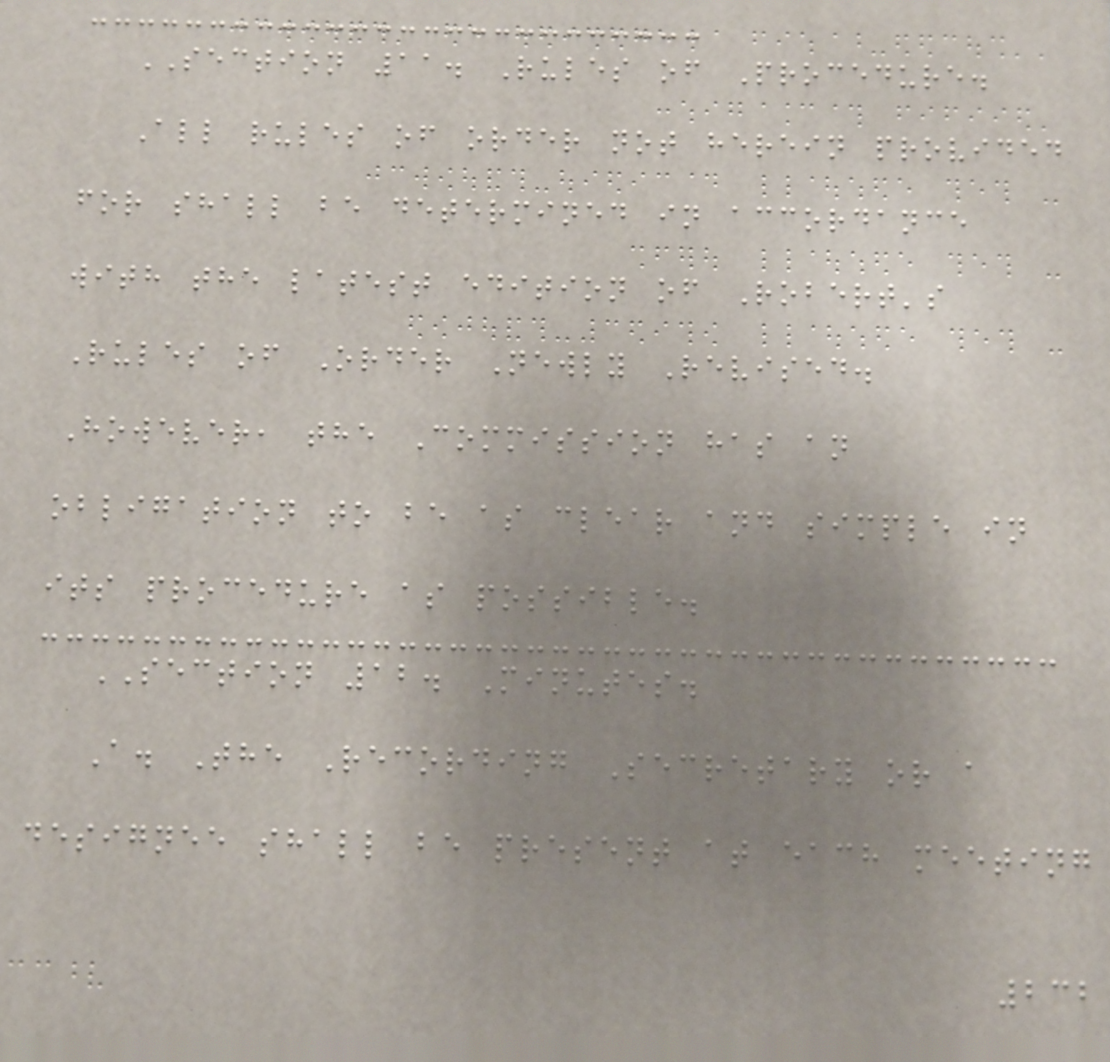SECTION 11. Rules of Procedure.
All rules of order not herein provided
for shall be determined in accordance
with the latest edition of Robert's
Rules of Order Newly Revised.
However, the Commission has an
obligation to be as clear and simple in
its procedure as possible.
SECTION 12. Minutes.
A. The Recording Secretary or a
designee shall be present at each meeting
232
